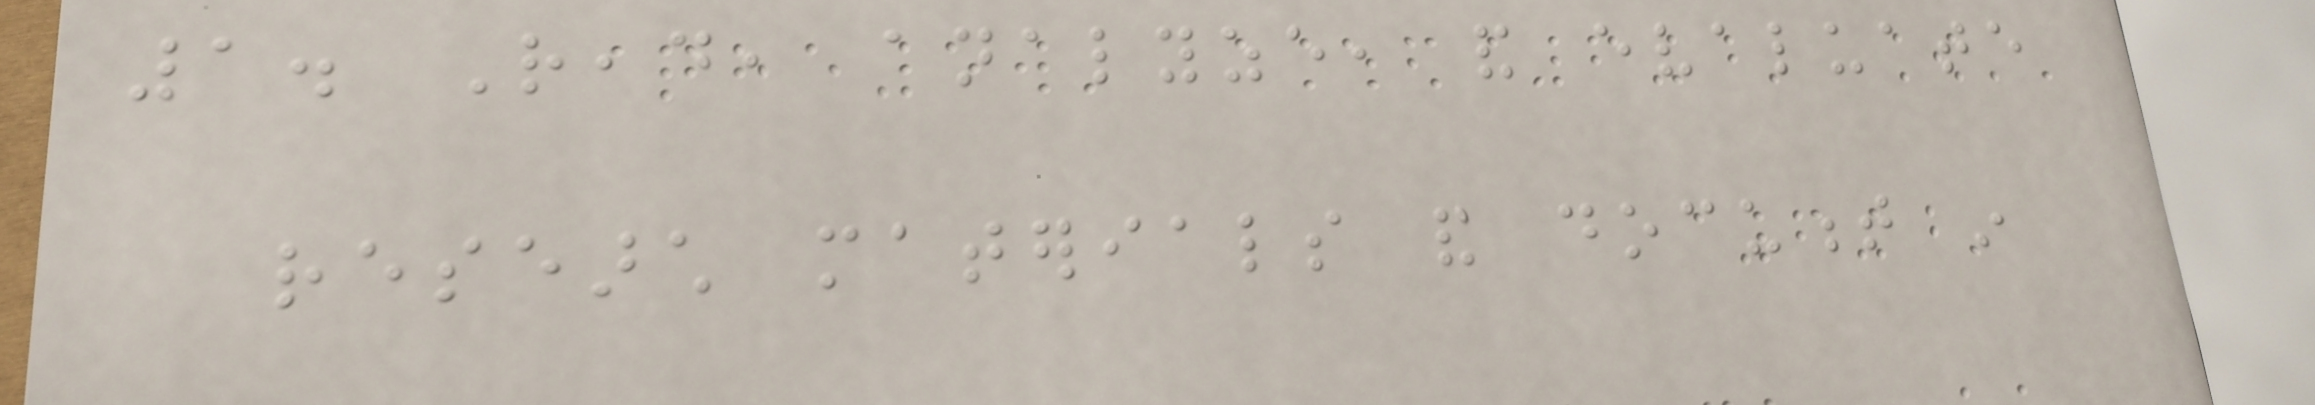1. Read, analyze, and evaluate
research materials and document in
